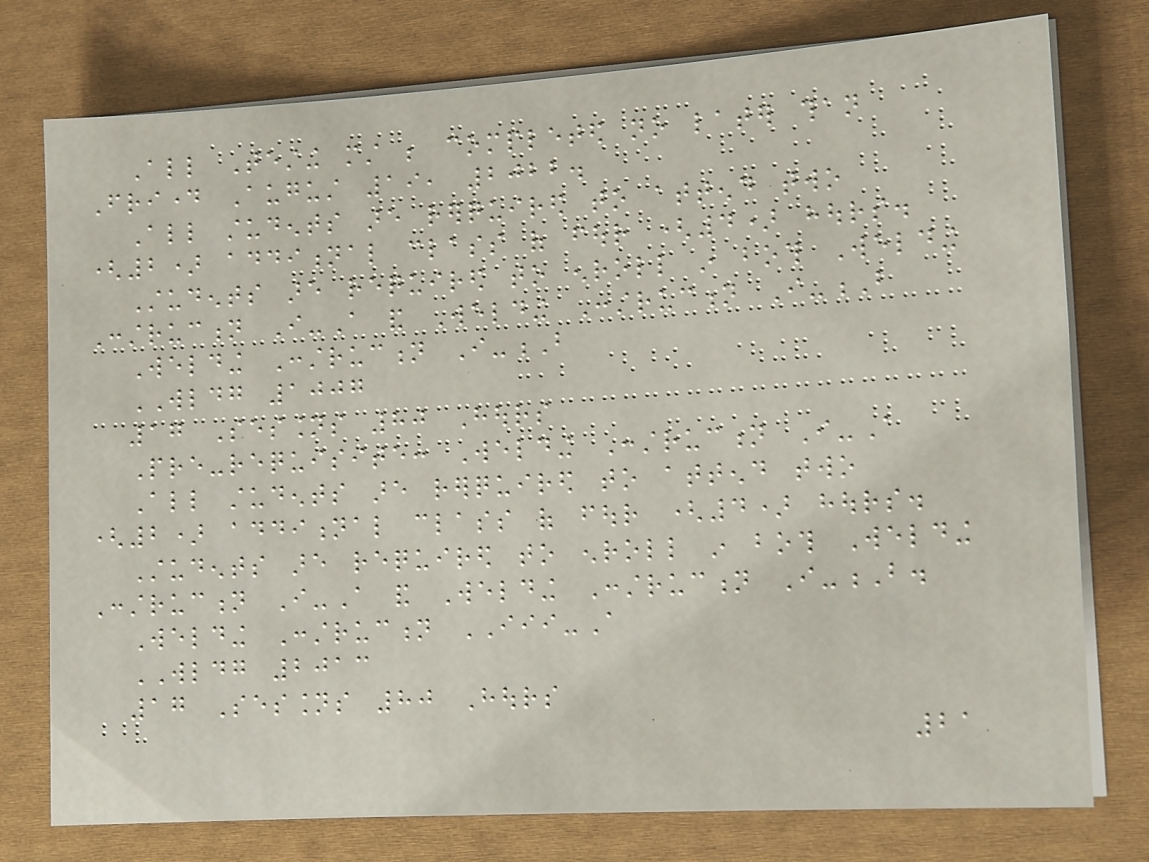All Testing must be completed no later than
Friday August 19, 2022.
All students are rerquired to attend two
(2) additional class of four (4) hours.
Students are required to enroll in both Welding
Construction I-A and Welding Construction I-B
Welding Construction I-B
WLDG 1007
17 Sessions 80 Hours
Pre-requisite: Welding Construction I-A
All students are rerquired to attend two
(2) additional class of four (4) hours.
Students are required to enroll in both Welding
Construction I-A and Welding Construction I-B.
Welding Construction III-A
WLDG 2013
17 Sessions 80 Hours
21
